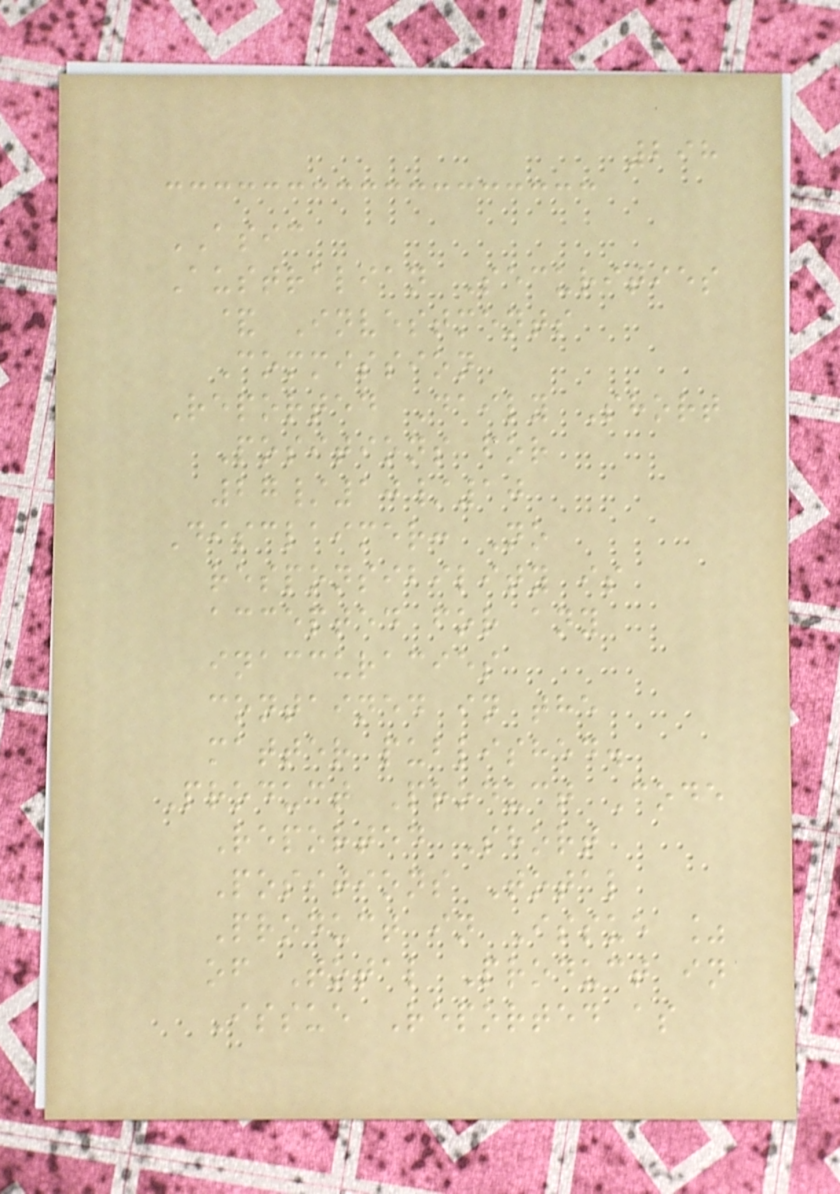298
ASIC
Australian Securities
& Investments
Commission
Reported Daily Short
Positions for
27/10/10
Disclaimer: No
responsibility is
accepted for any
inaccuracies
contained in the
matter published.
Product Product Code
Reported Short
Positions Total
Product in Issue %
of Total Product in
Issue Reported as
